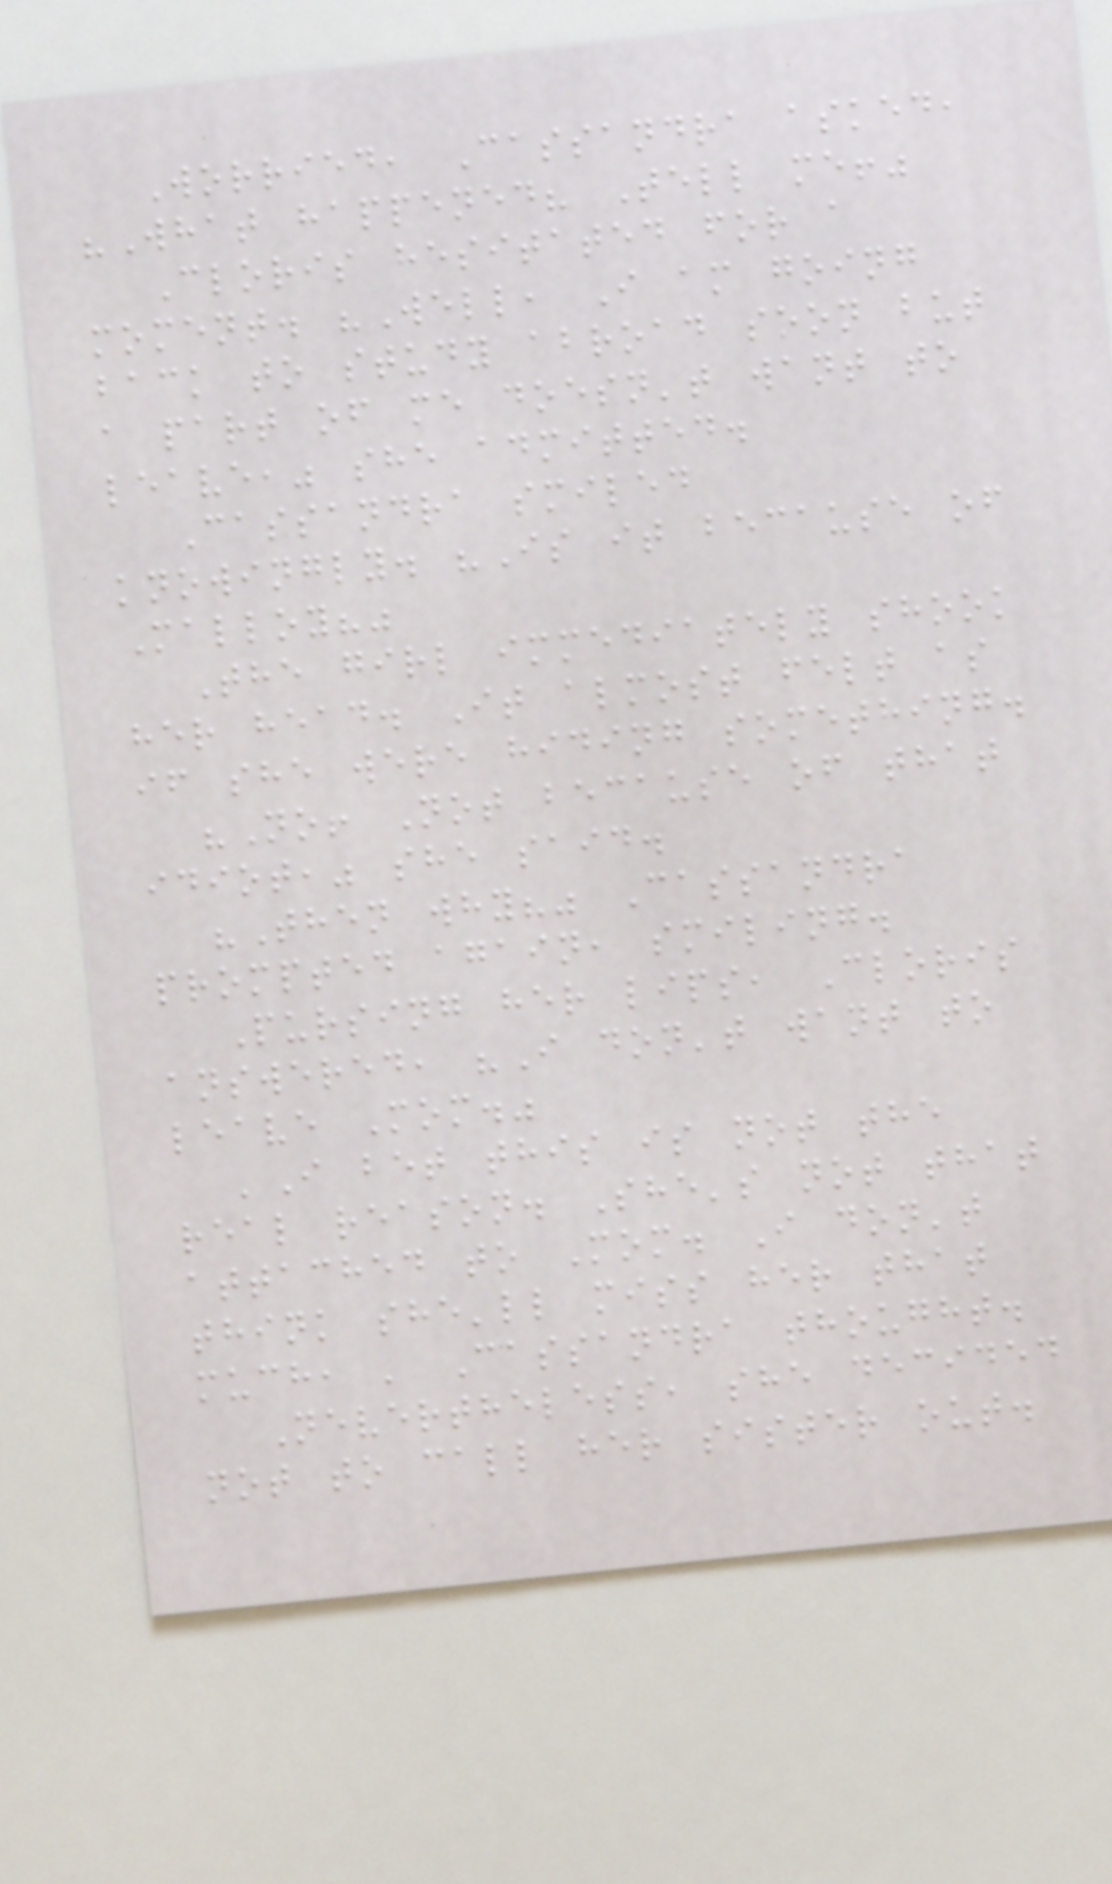Worried, Cassandra asked,
"What happened? Tell me!"
Cloris hesitated for a
moment. "Well, I am going
back to study abroad soon but
a part of me doesn't want to
leave," she admitted.
Cassandra smiled
knowingly. "Is it because of
Malloy?"
The girl immediately shook
her head. It almost felt as
if she were hiding something.
"No! Not because of that
idiot," she said.
"Then why?" Cassandra
prompted again, smiling.
Pursing her lips, Cloris
answered, "I don't want to
leave Mom."
'I bet this is not the
real reason. She's not that
attached to Mom. I don't
think she'll miss her that
much, ' Cassandra thought.
Nevertheless, she decided
not to call her sister out.
